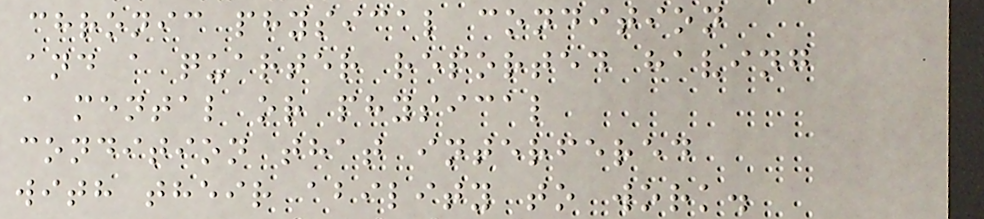chronic physical condition
and a quarter reported having
a mental or physical
condition that interfered
with their ability to work.
